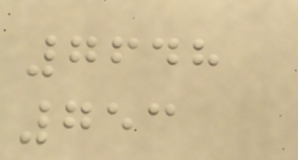7648
753
